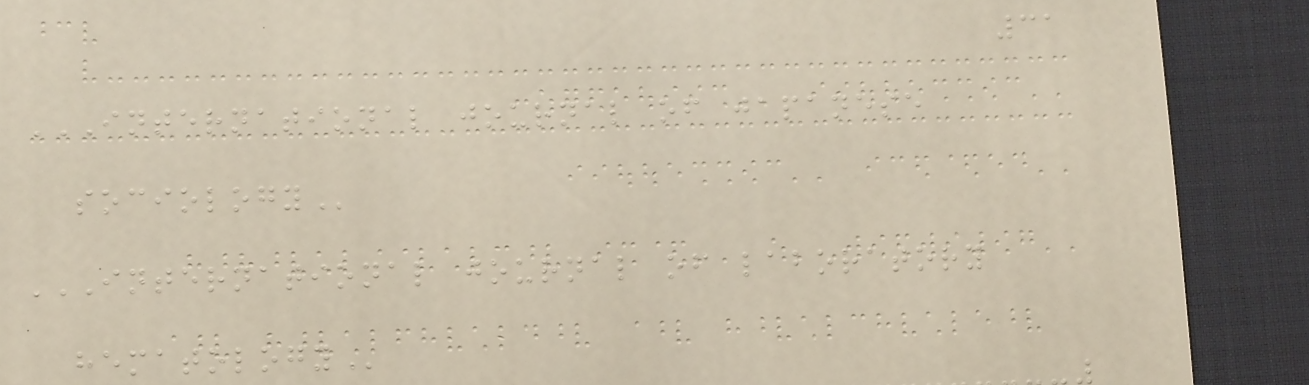31
INTERNATIONAL JOURNAL OF JAPANESE
SOCIOLOGY
INTERNATIONAL JOURNAL OF LABORATORY
HEMATOLOGY
